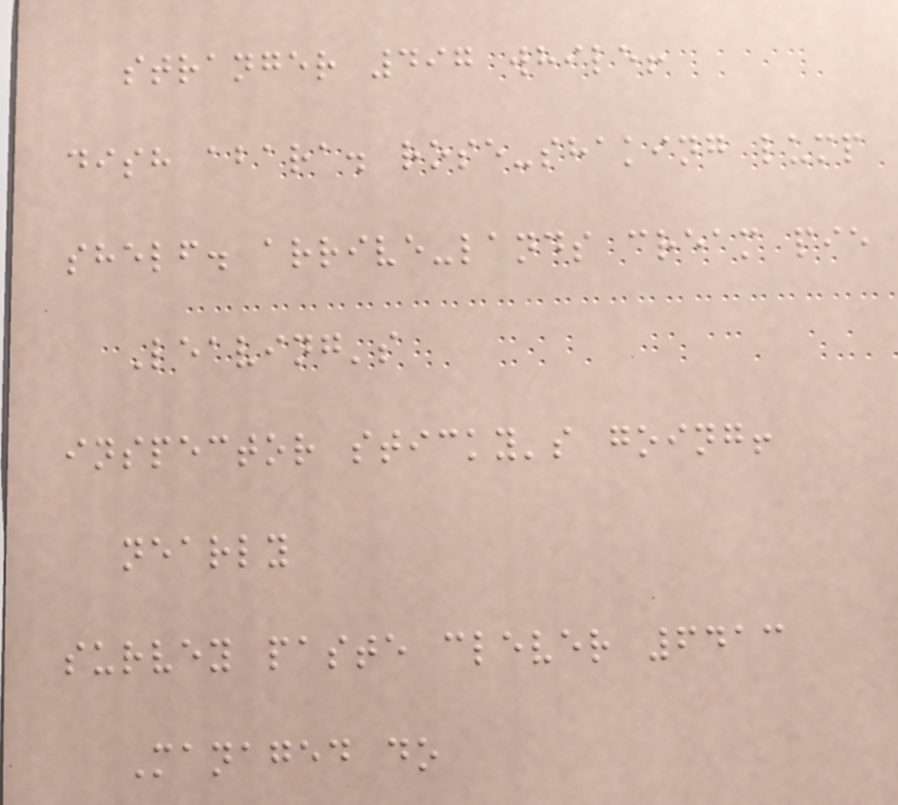stranger 497 while!
dish abara. rose-shaking lump
shelf. arrive-lands cream pie
Leaving's
inspector sticky's going!
nearly
survey paste clever 6413
Managed do
